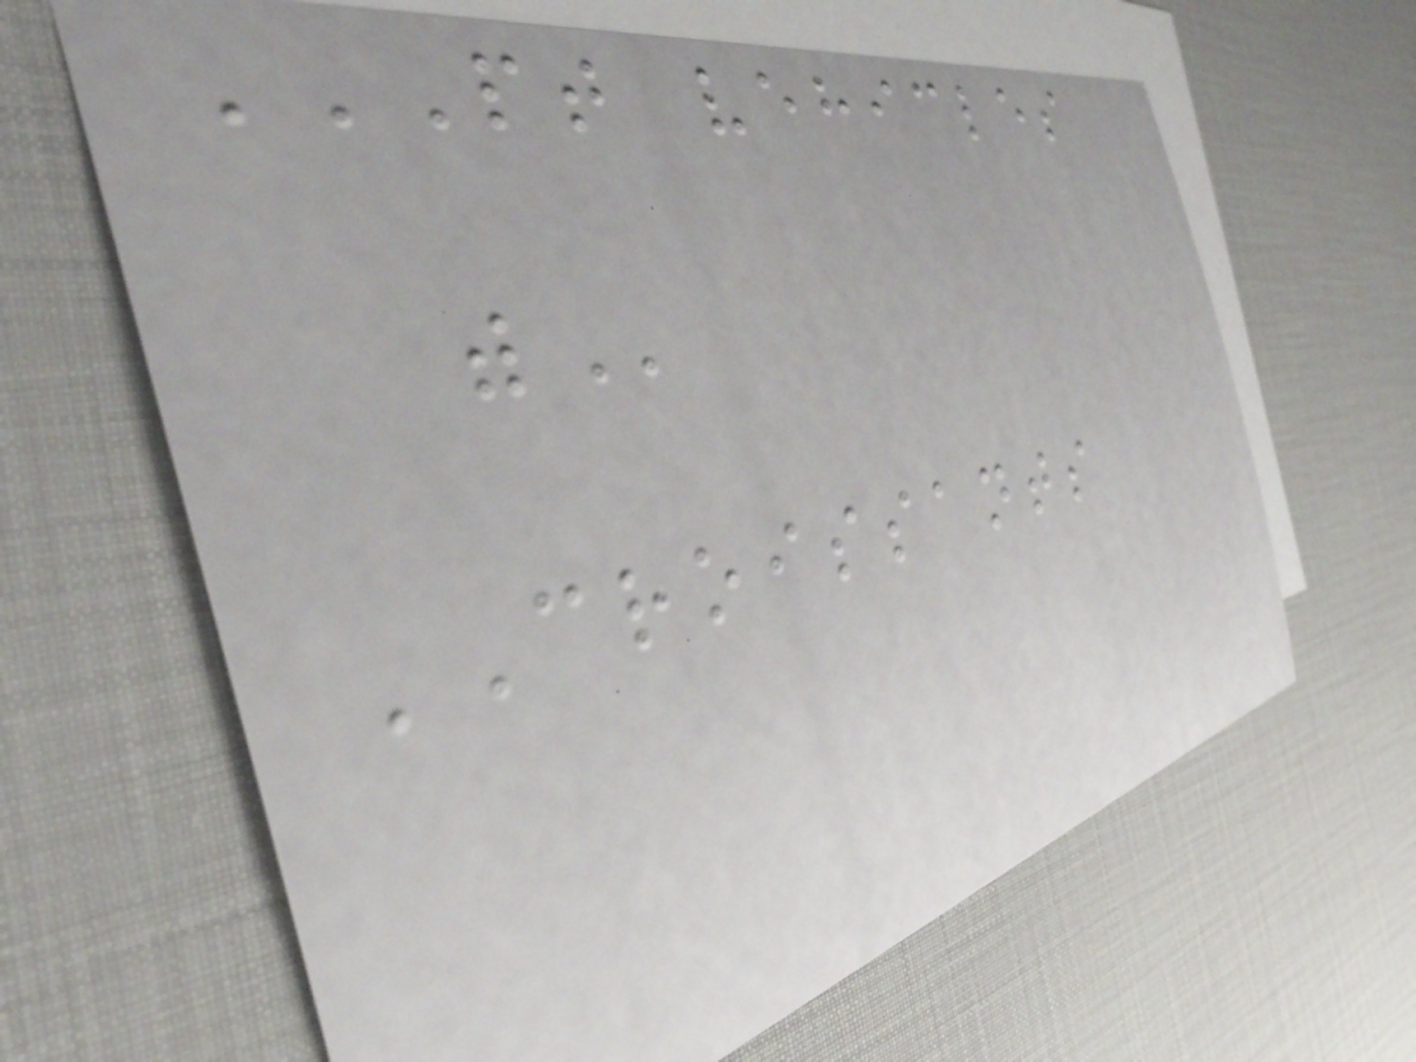PT VEHICLES
WITH
CROISSANTS
